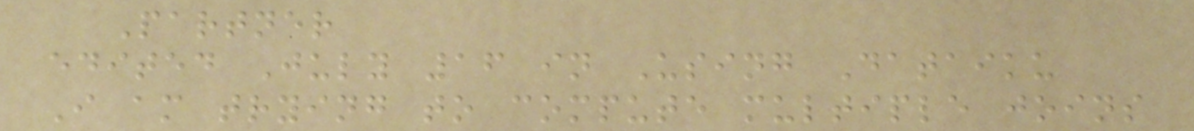Partner
edited July 16 in Using Dataiku
I am trying to compute multiple joins
